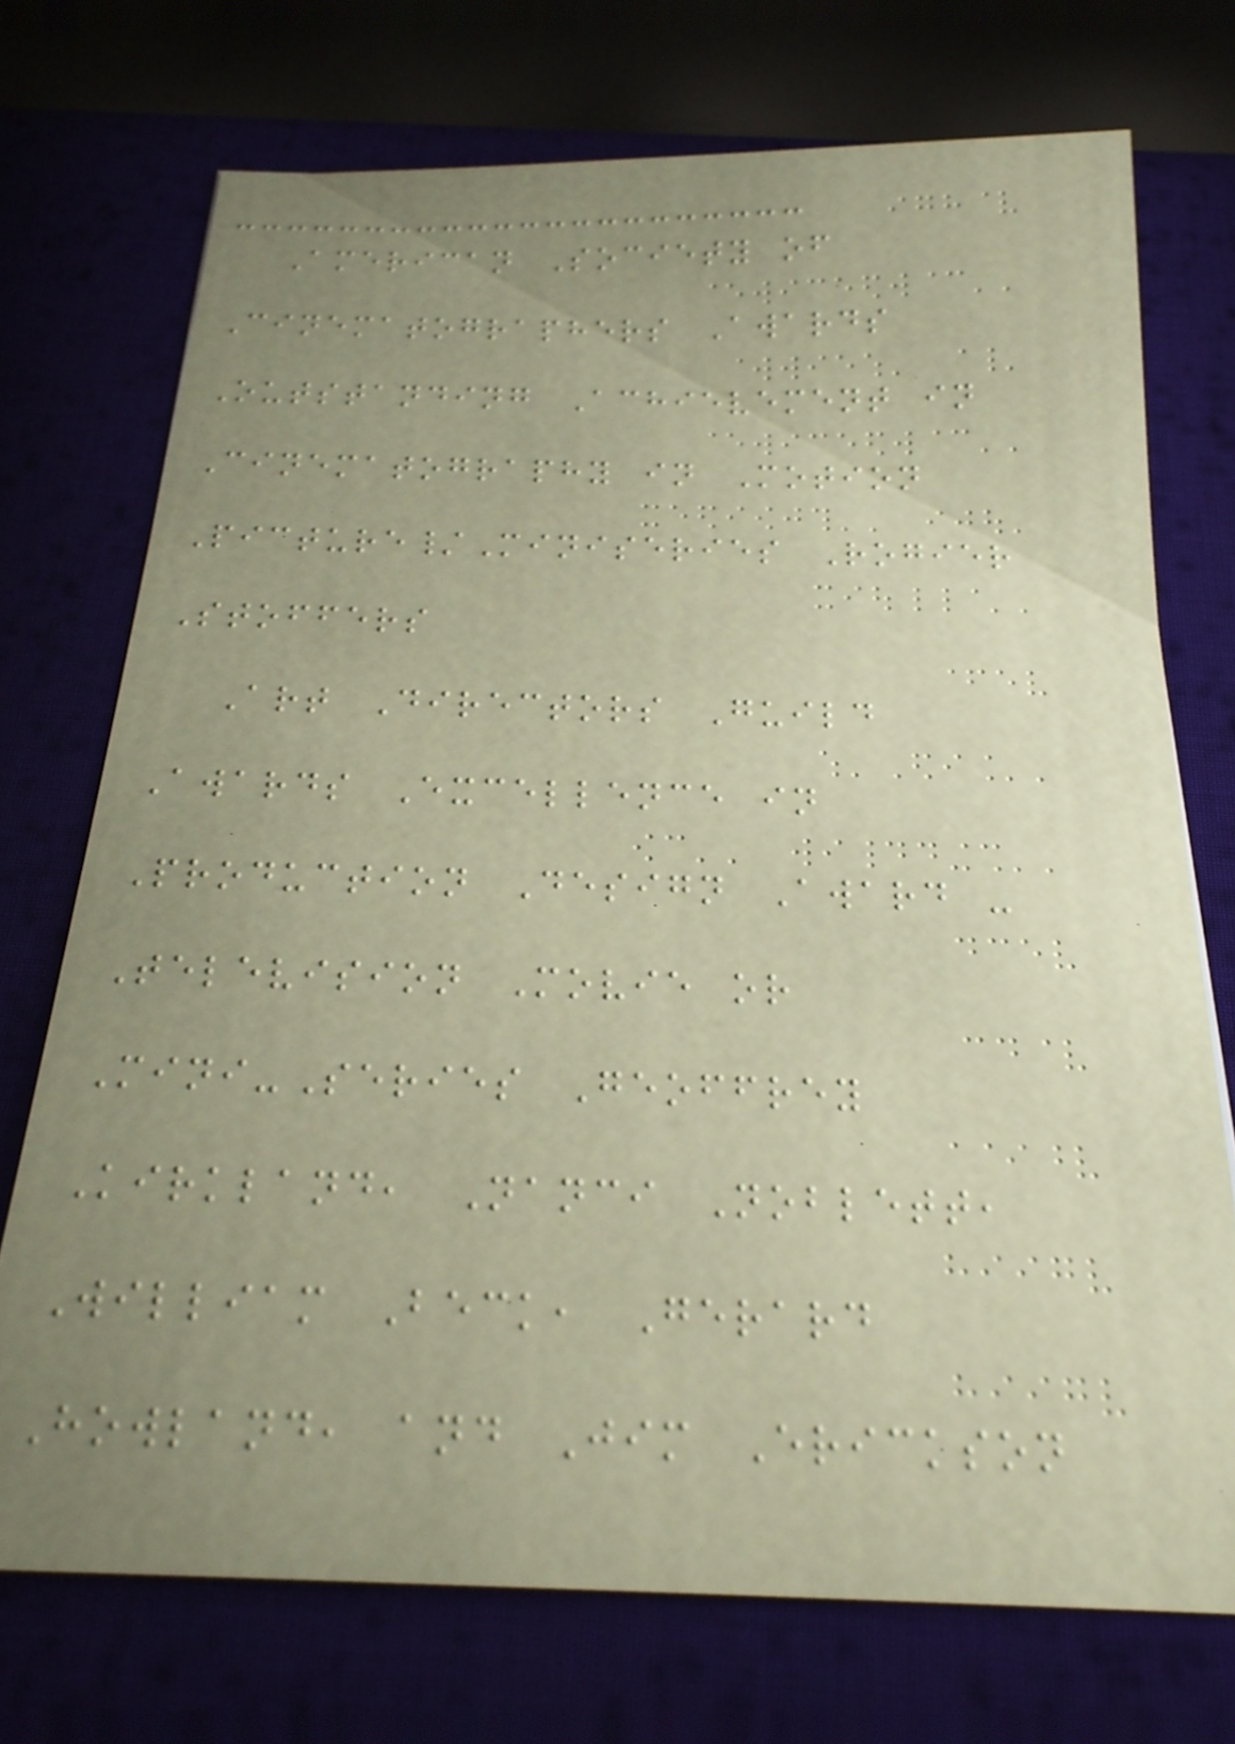American Society of
Cinematographers Awards
Outstanding Achievement in
Cinematography in Motion
Picture/Miniseries Rogier
Stoffers
Art Directors Guild
Awards Excellence in
Production Design Award -
Television Movie or
Mini-Series Geoffrey
Kirkland, Nanci Noblett,
William Beck, Gerard
Howland, and Jim Erickson
